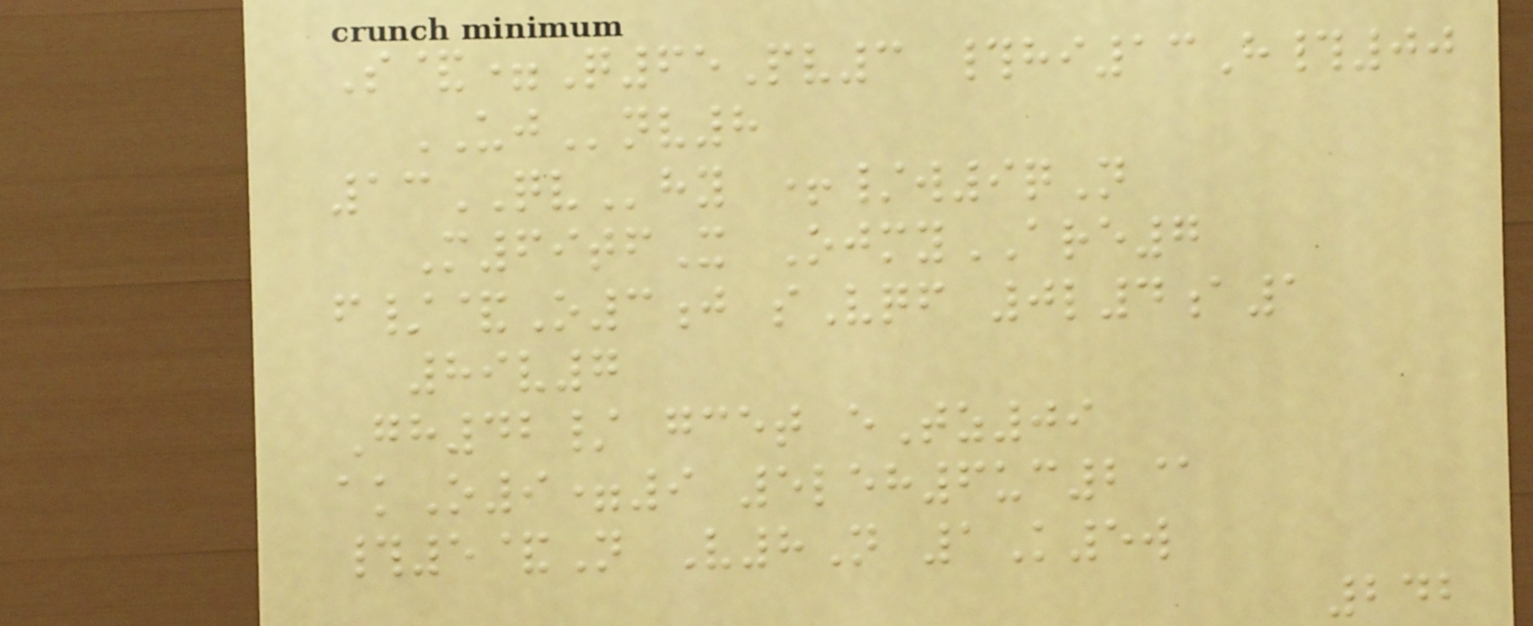S&=Q65Pv3 #hi13H#00
UJnv8
13QVhy +/w9qN
M69tfX OjmyARE7
f/&O3j sVqf 0l4a1
89v7
Gh42/ gcet eTz09
akO9=9 5leh6uc2@
#5&N V8N 1K5w
242
